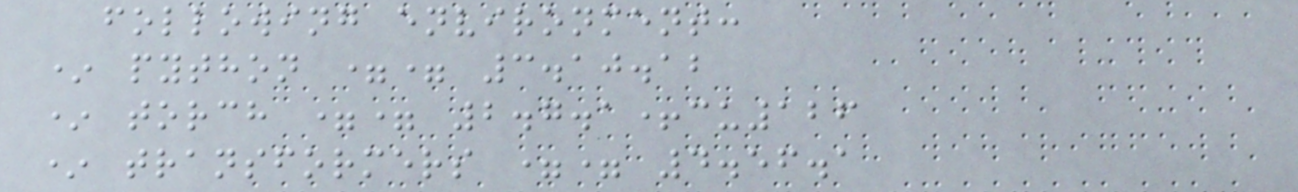following environment:
* python == 3.10.12
* torch == 2.7.1+cu126
* transformers == 4.56.1
